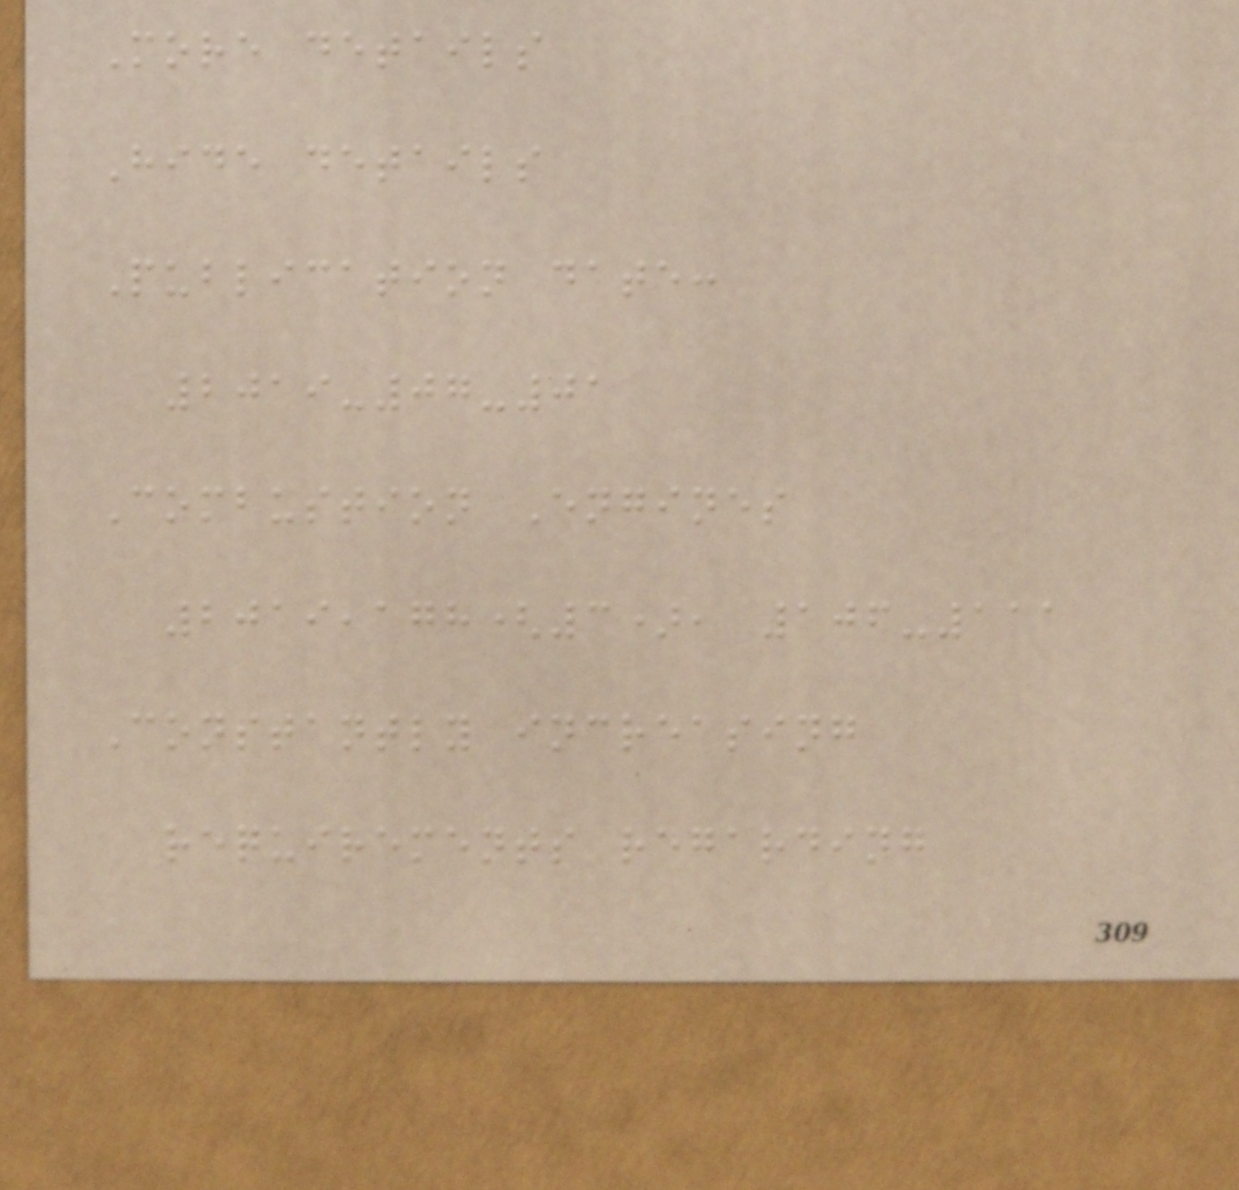More details
Hide details
Publication date:
2019-07-01
Combustion Engines
2019,178(3), 106-111
Constantly increasing
requirements regarding
